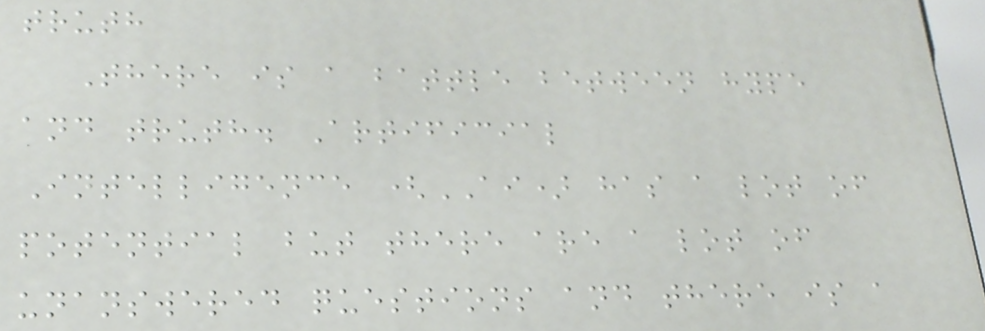truth
There is a battle between hype
and truth. Artificial
Intelligence (AI) has a lot of
potential but there are a lot of
unanswered questions and there is a
